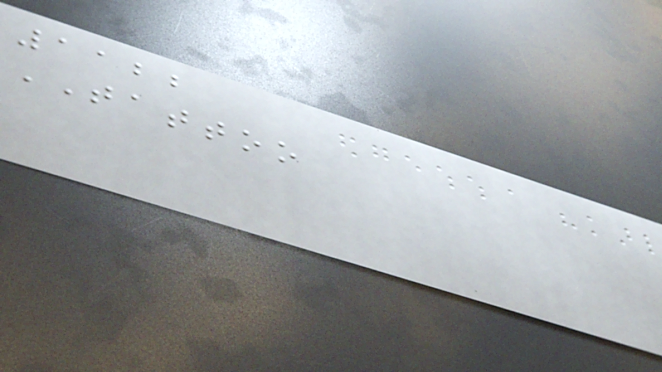1122
TATTOO
